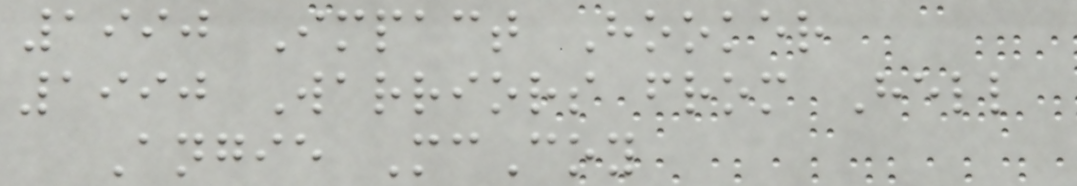1990 Impact Hooker
1990 Warriors from Hell
Angie McCoy
